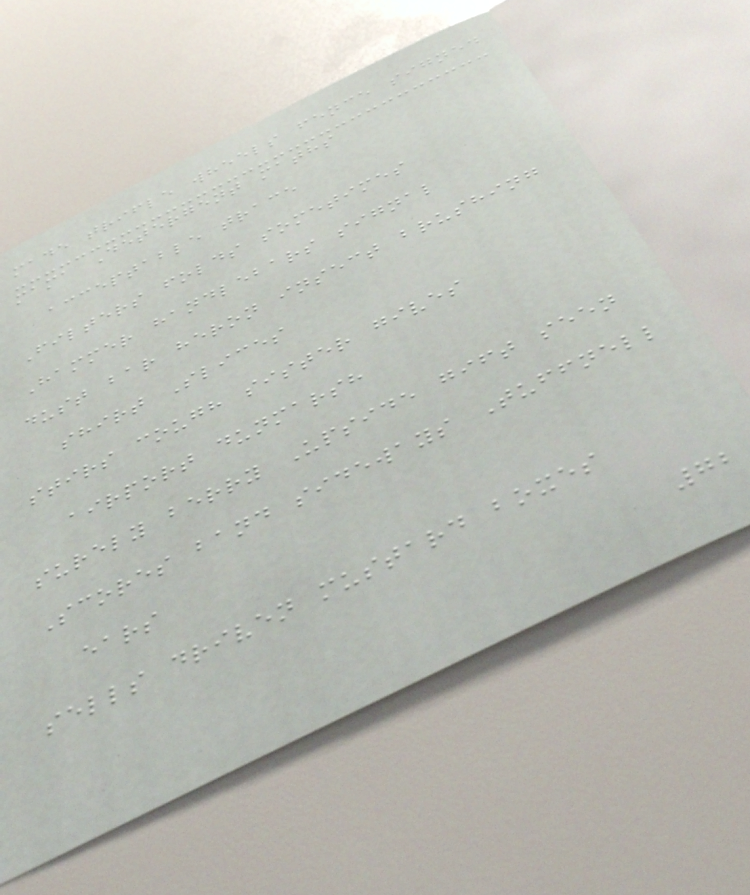made trifle wheels fence signed
mama Detergent maths
acceptable trace
Filters folds sometimes
Hammer handlebars signal
dust bar heron insect brushing
shirt Slices
stirs cough sister gives
airport dunmarsh
surely berry Upside gift seen
Scores band sideways Tuffnell
ears
sells driven mustard boxes
72
